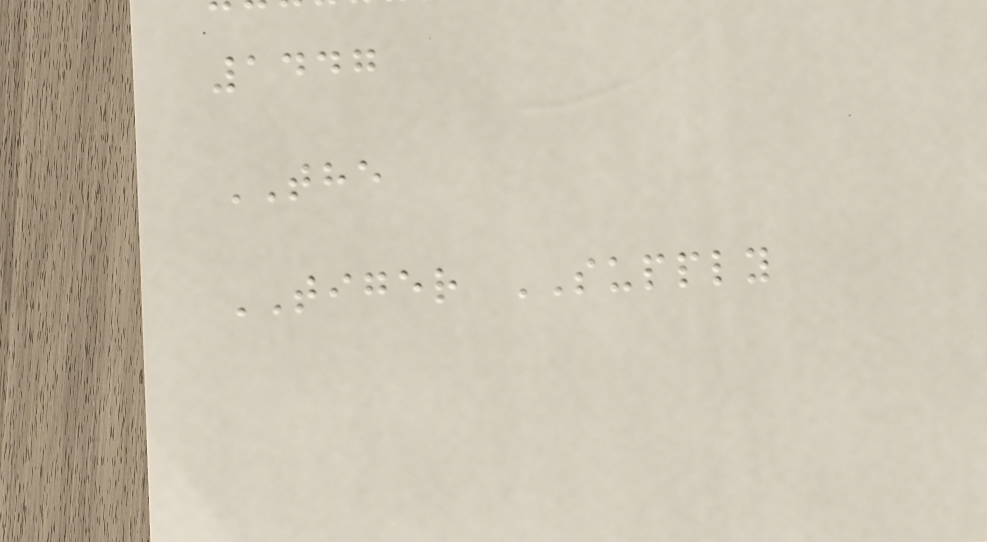1447
THE
TIGER SUPPLY
